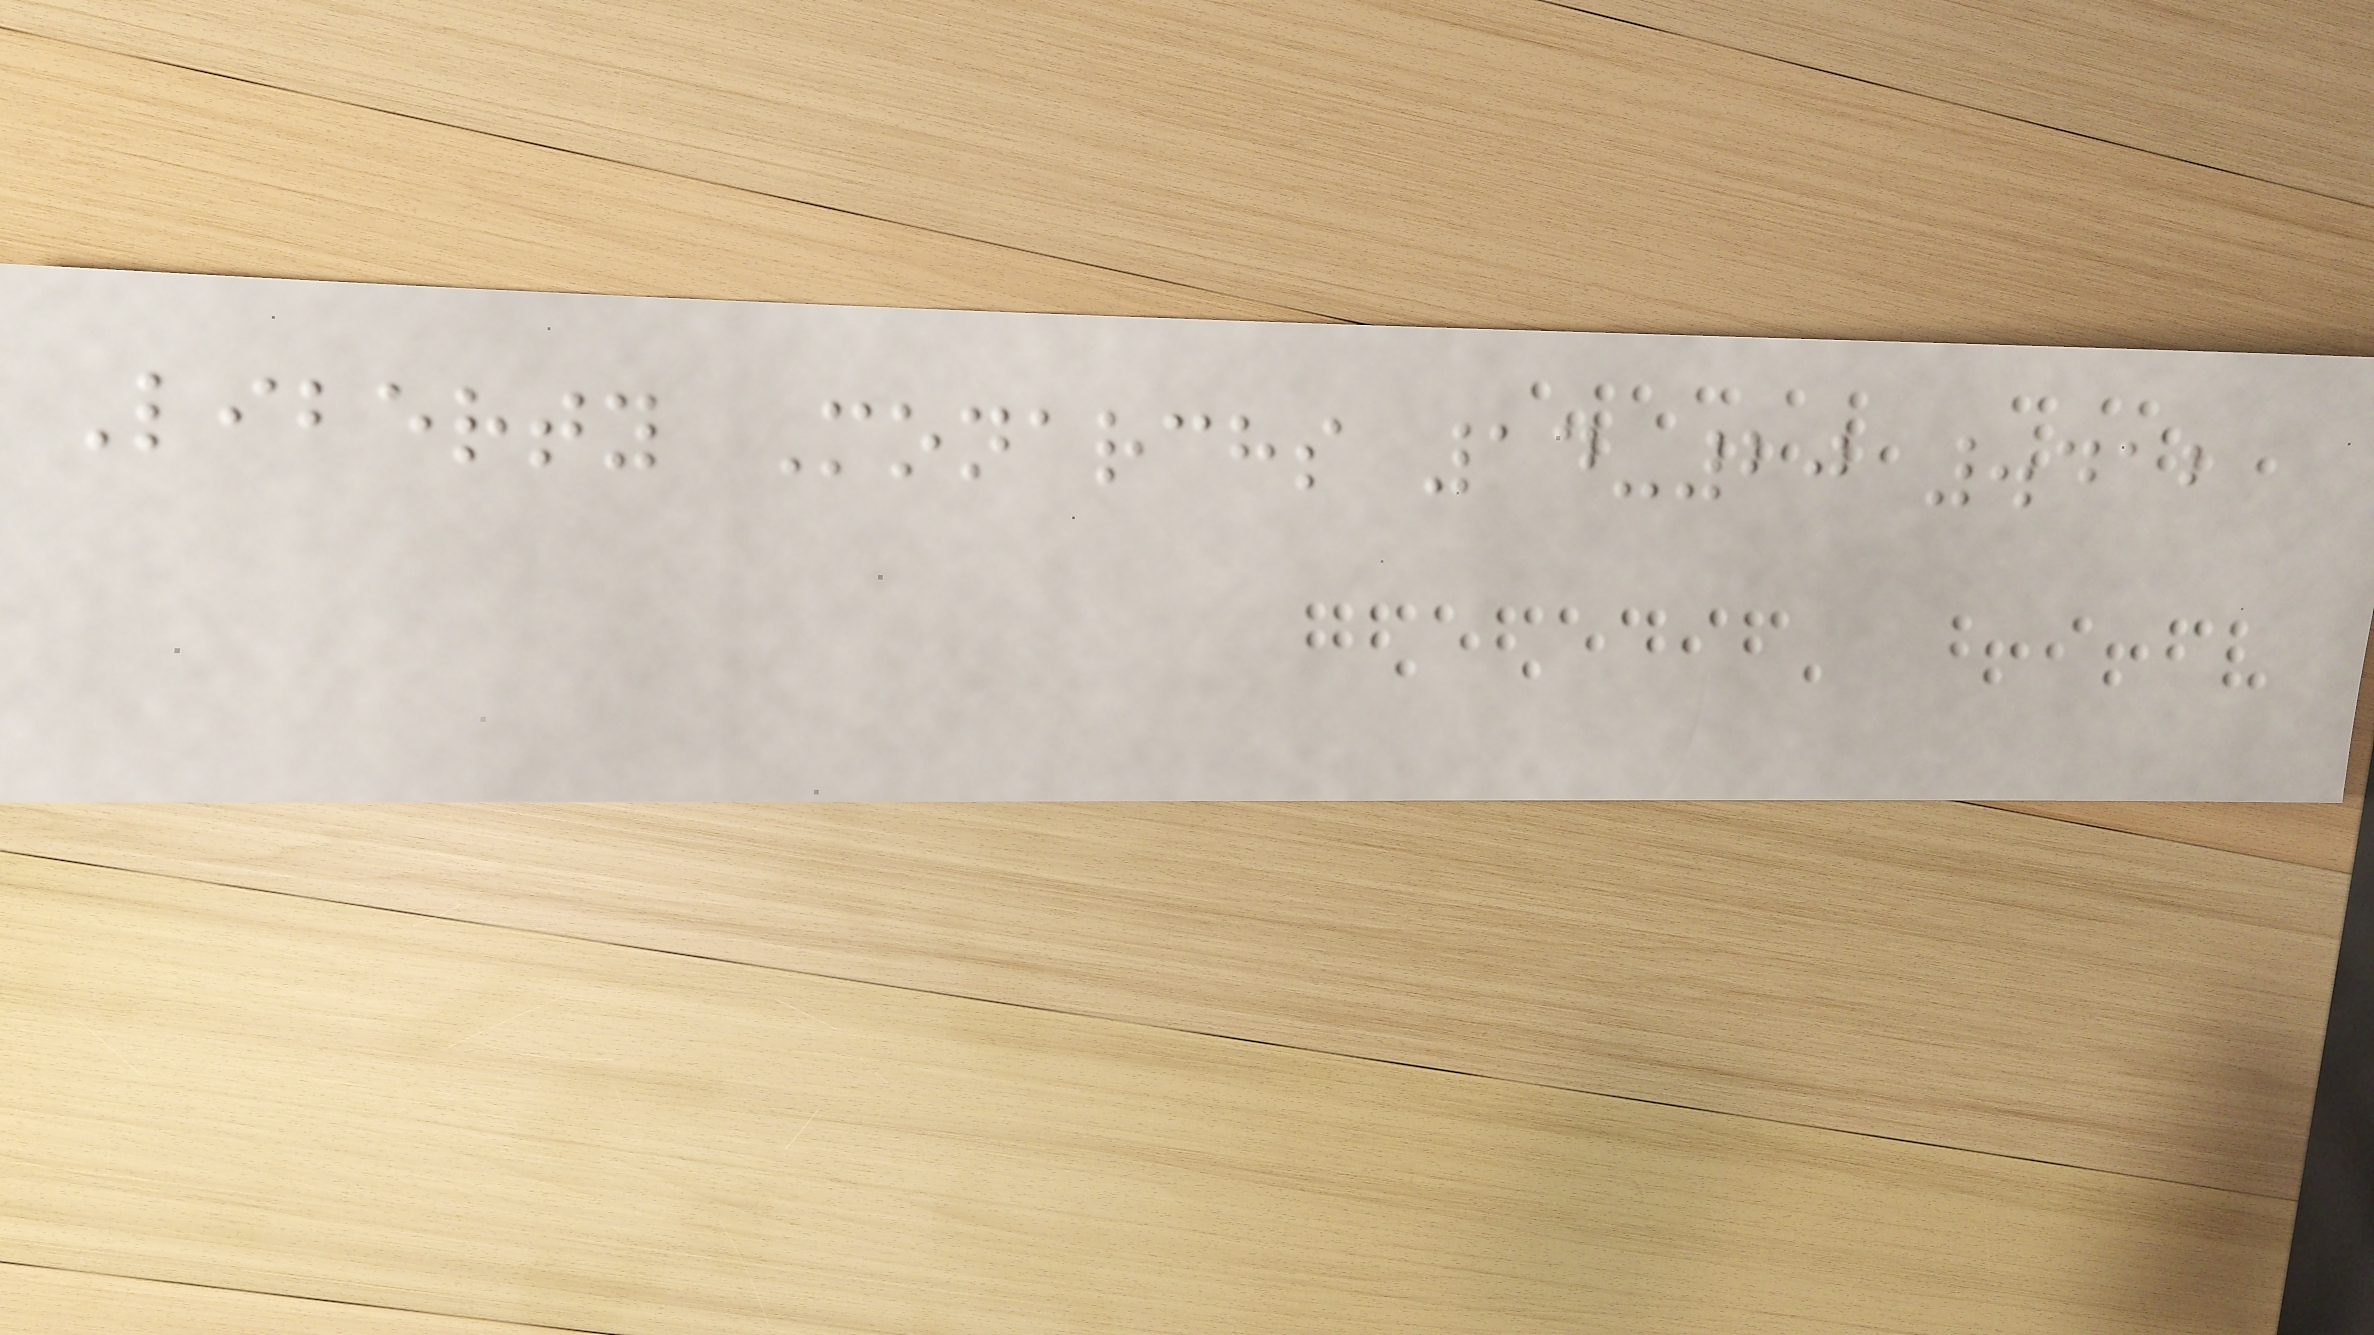Liberty Monarchs 14-20 .412
